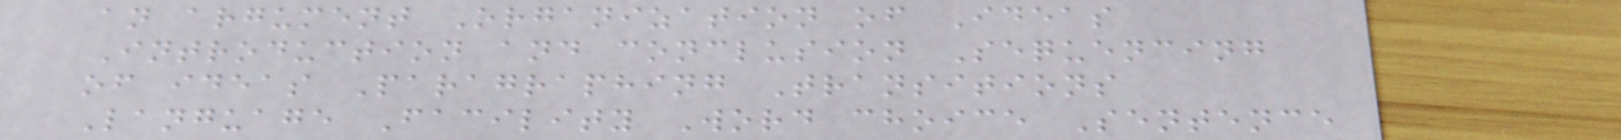an argument Organization of Ideas
Introduction and conclusion Sequencing
of ideas Paragraphing Transitions
Language Facility Word choice Sentence
